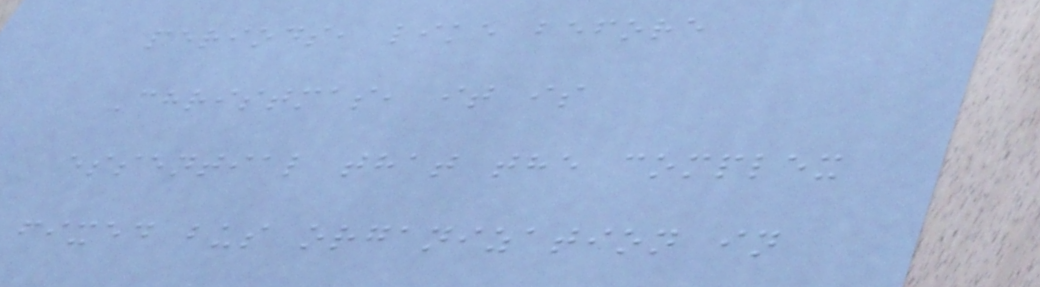periods, like before
Christmas, it is
essential that the complex
fixed bus organization in
